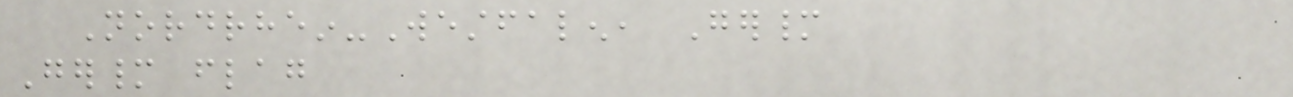Nordrhein-Westfalen, Germany
Germany flag
